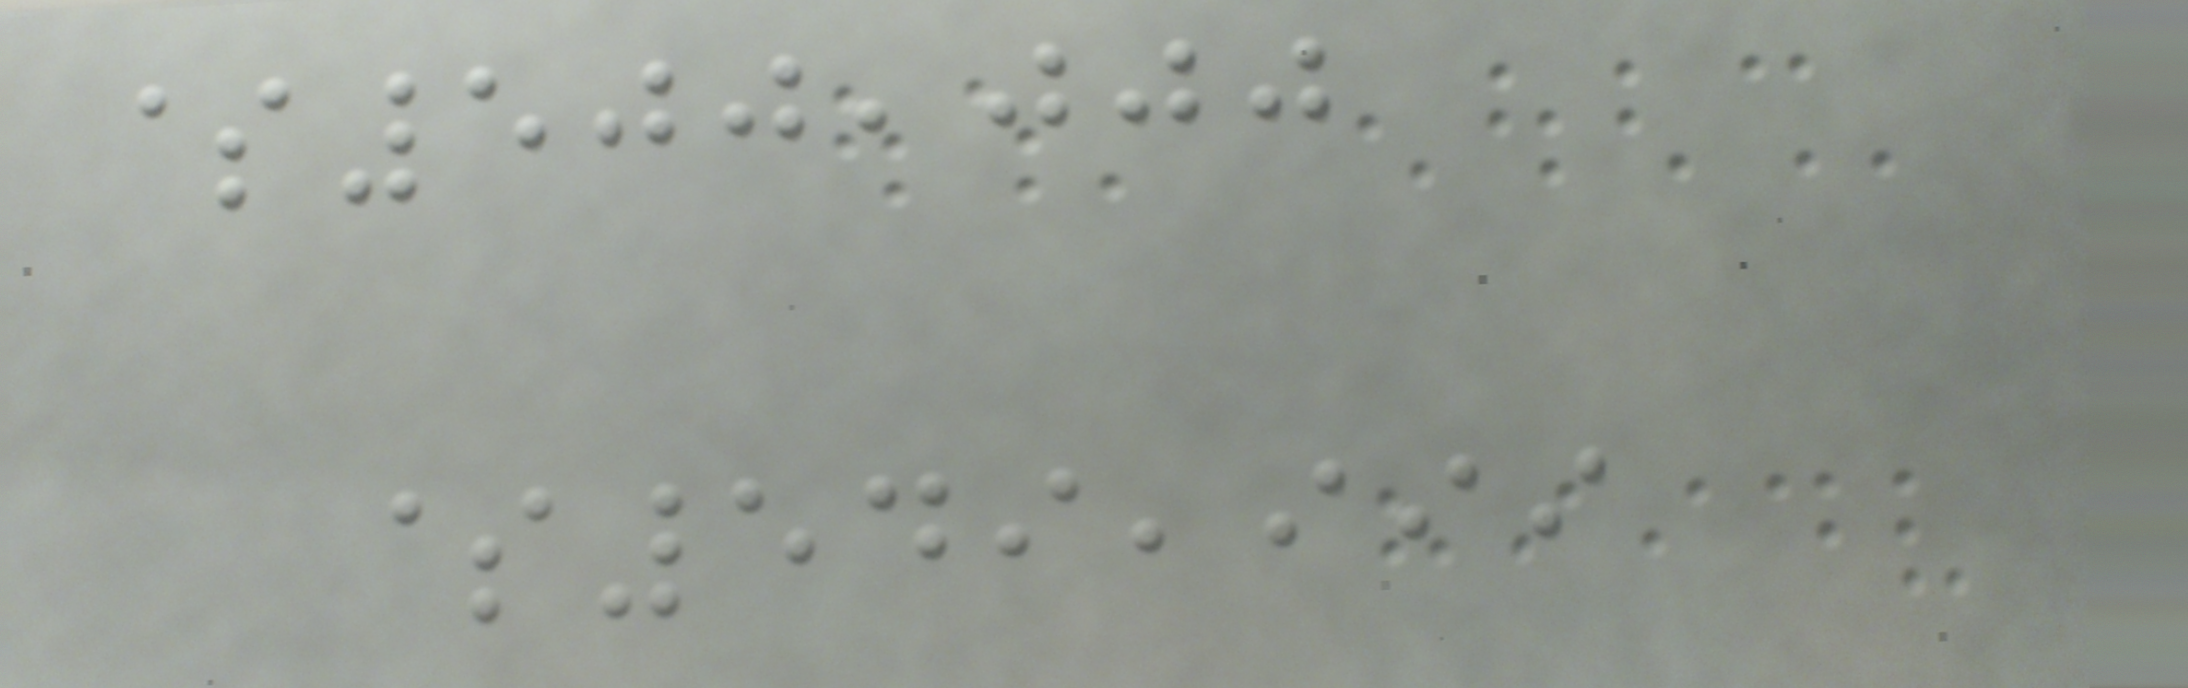$500,000
$549,999
